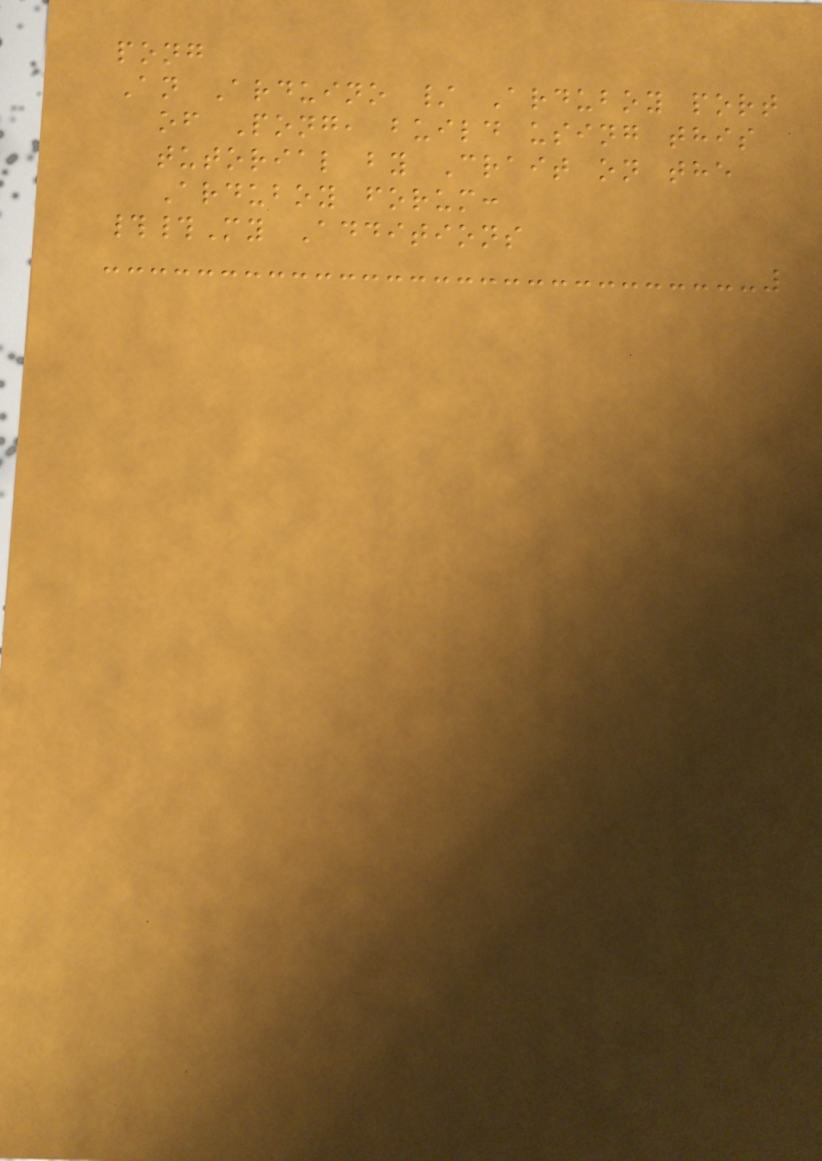pong
An Arduino / Arduboy port
of Pong, build using this
tutorial by Crait on the
Arduboy forum:
##My Additions
